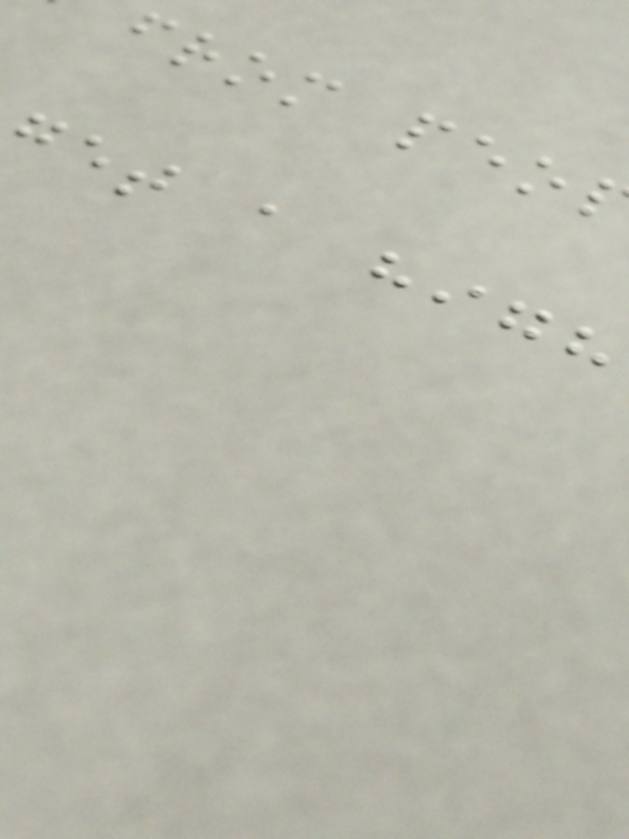from peo
et a high
